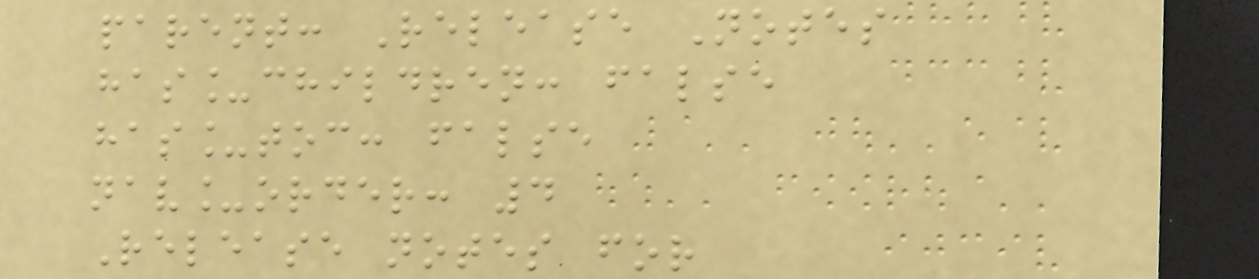parent: Release Notes
has_children: false
has_toc: false
nav_order: 4
Release notes for
